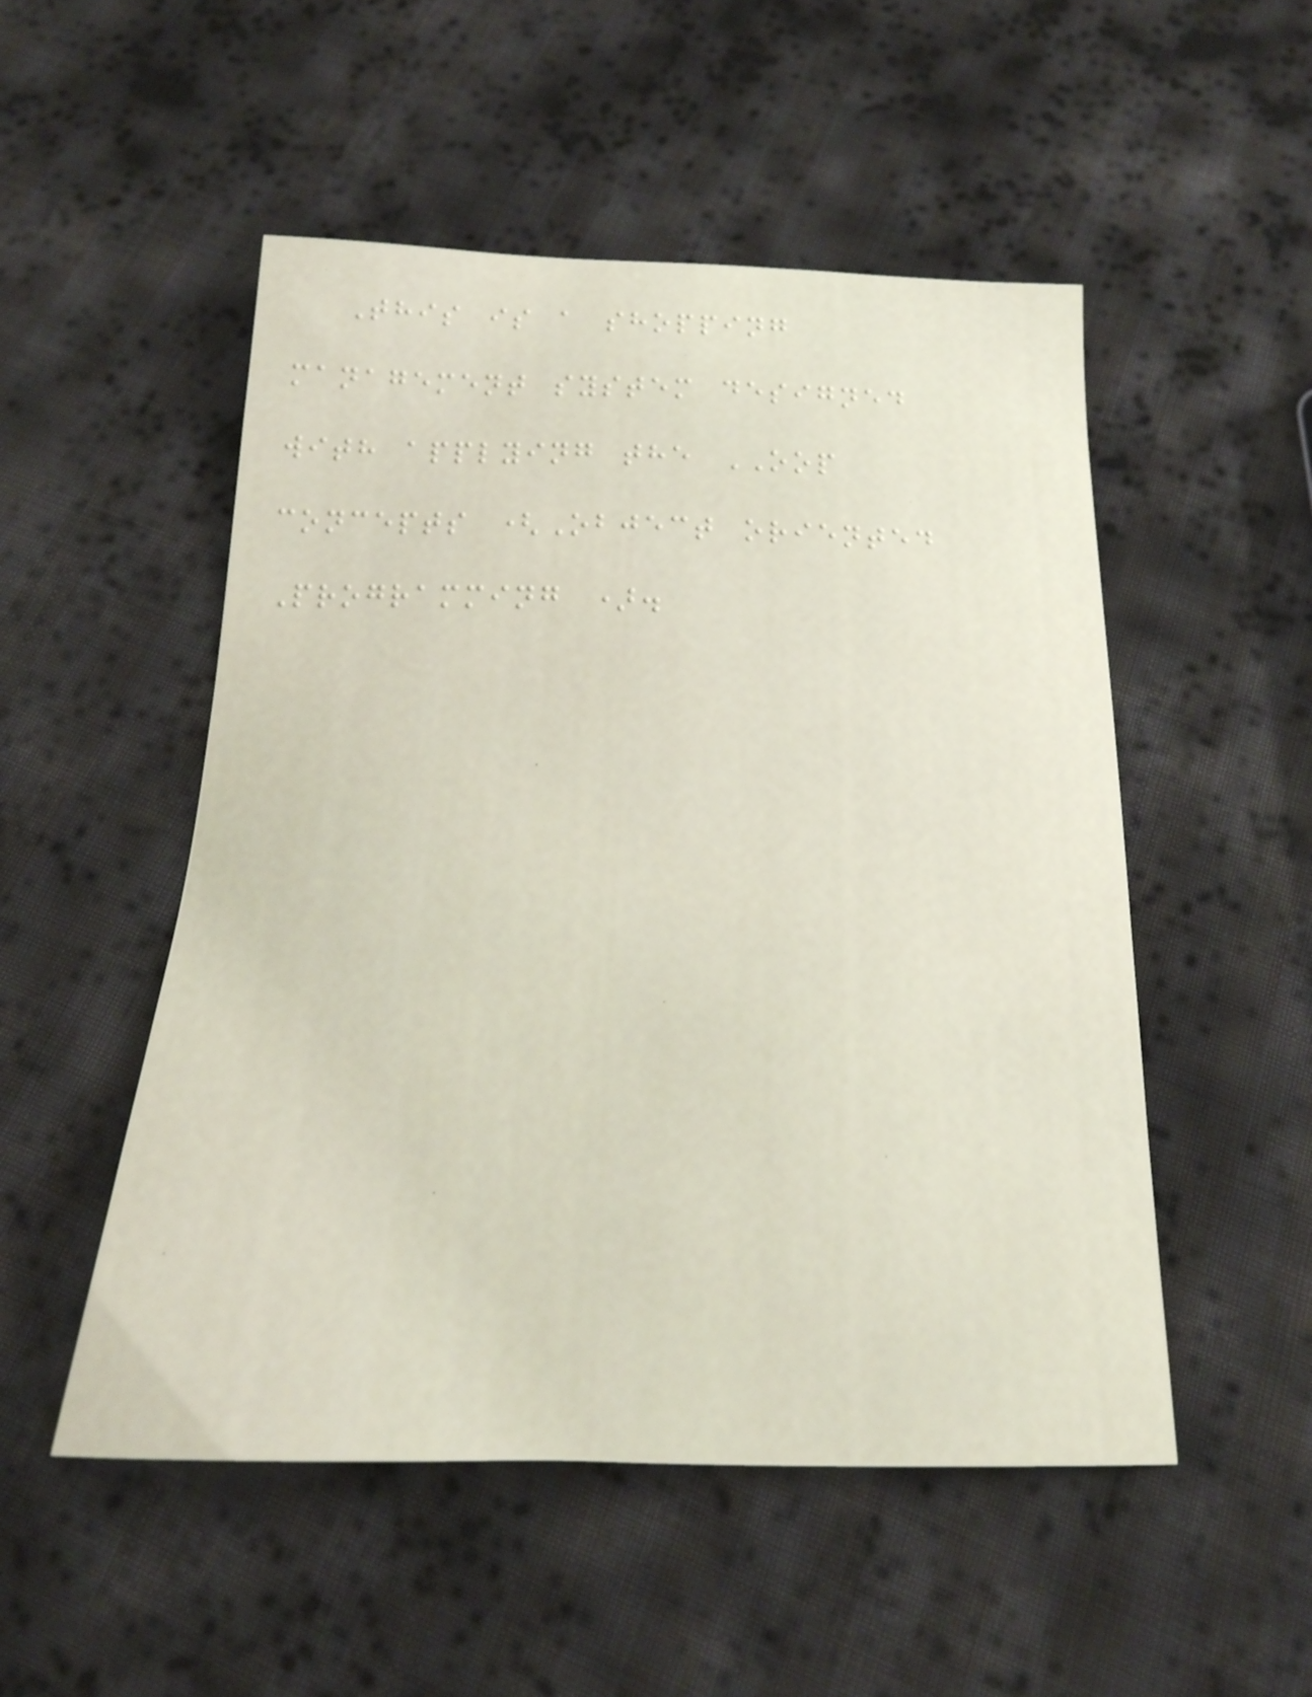This is a shopping
management system designed
with applying the OOP
concepts (Object oriented
Programming ).
